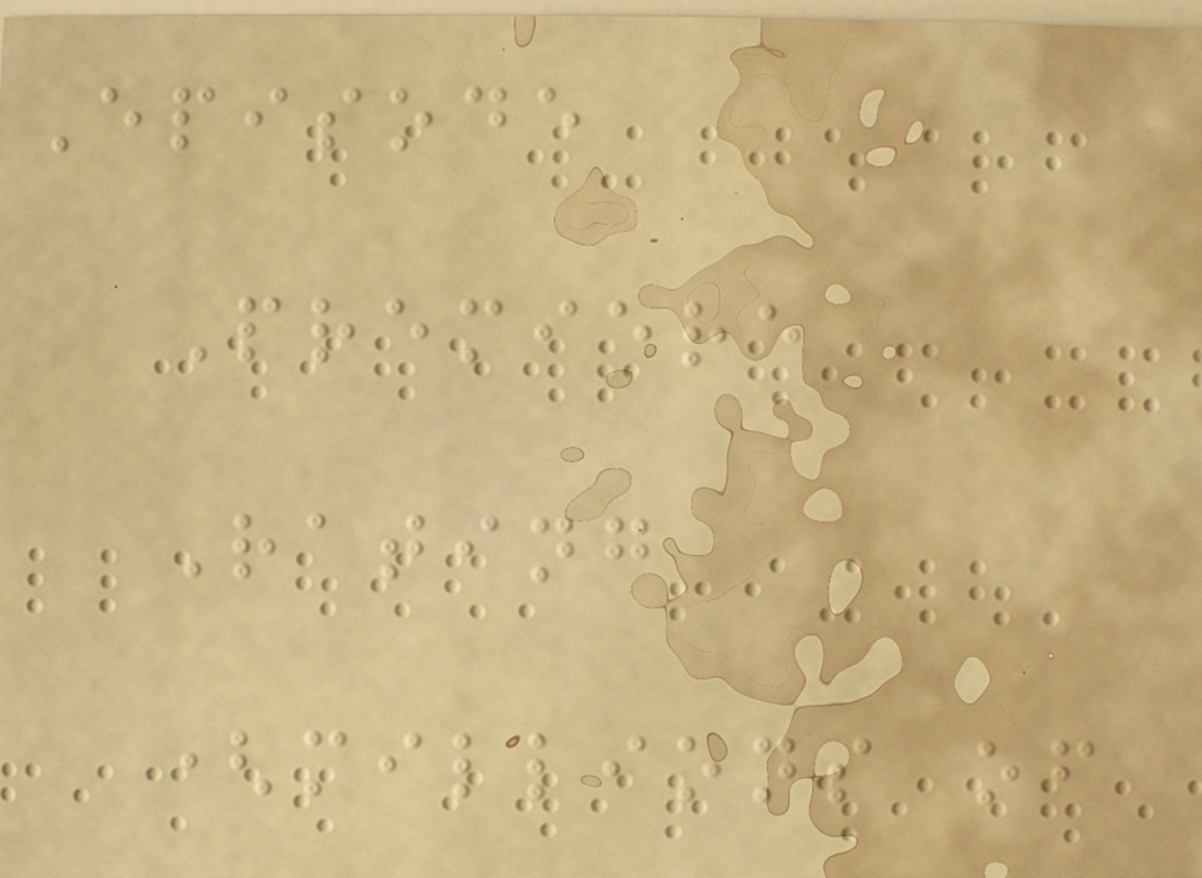Episode
Premiere
Rating
(millions of
